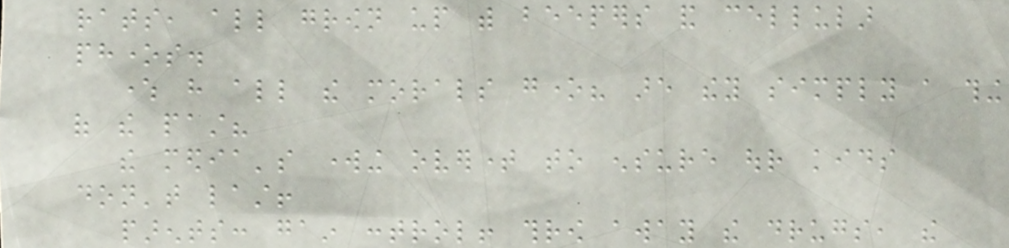rats, all grown up with beepers and cellular
phones.
where have all the morals gone? are they simply a thing
of the past?
the media's working overtime to ensure our kids
don't last!
parents: gain control! throw away the drugs, the
